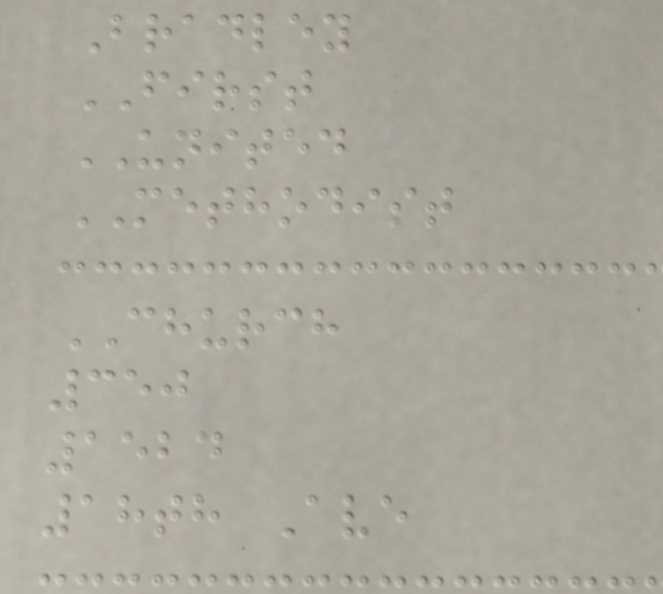Bradley
FIRST
UNITED
METHODIST
CHURCH
350
1524
18th Ave
